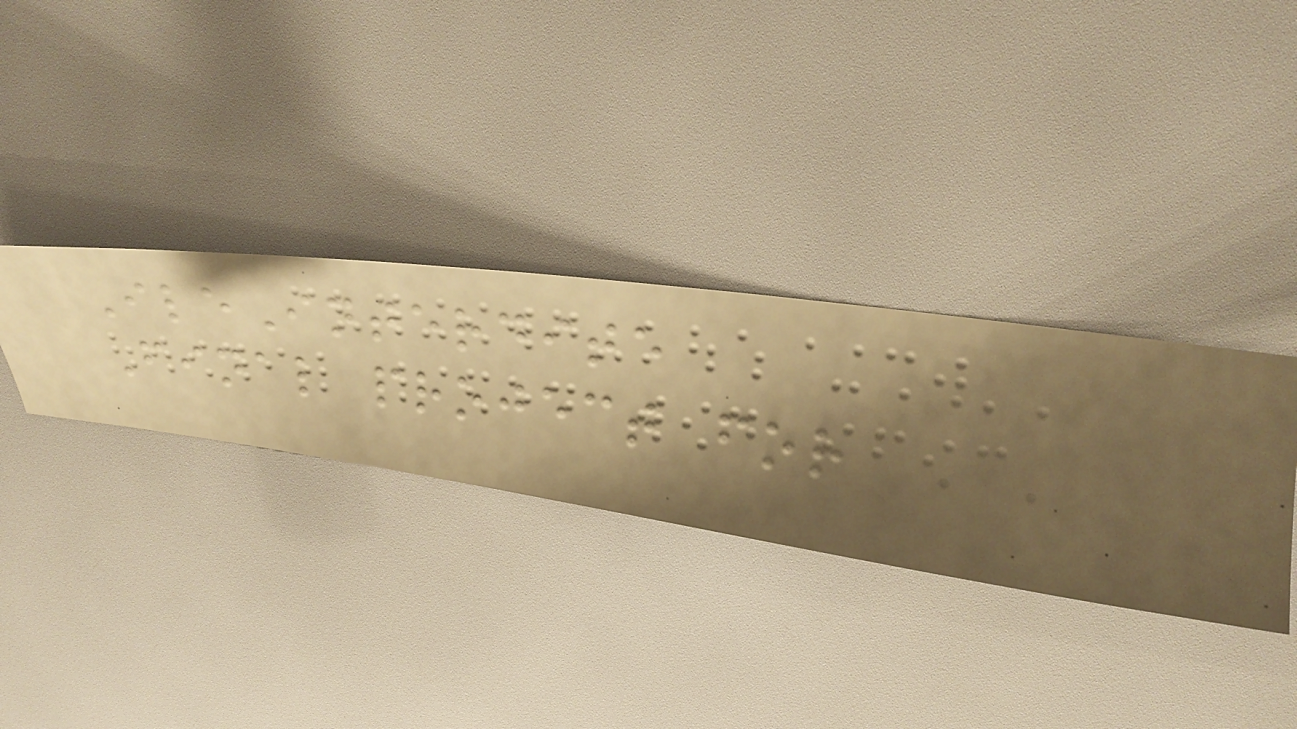IleInterdite
Final project for
